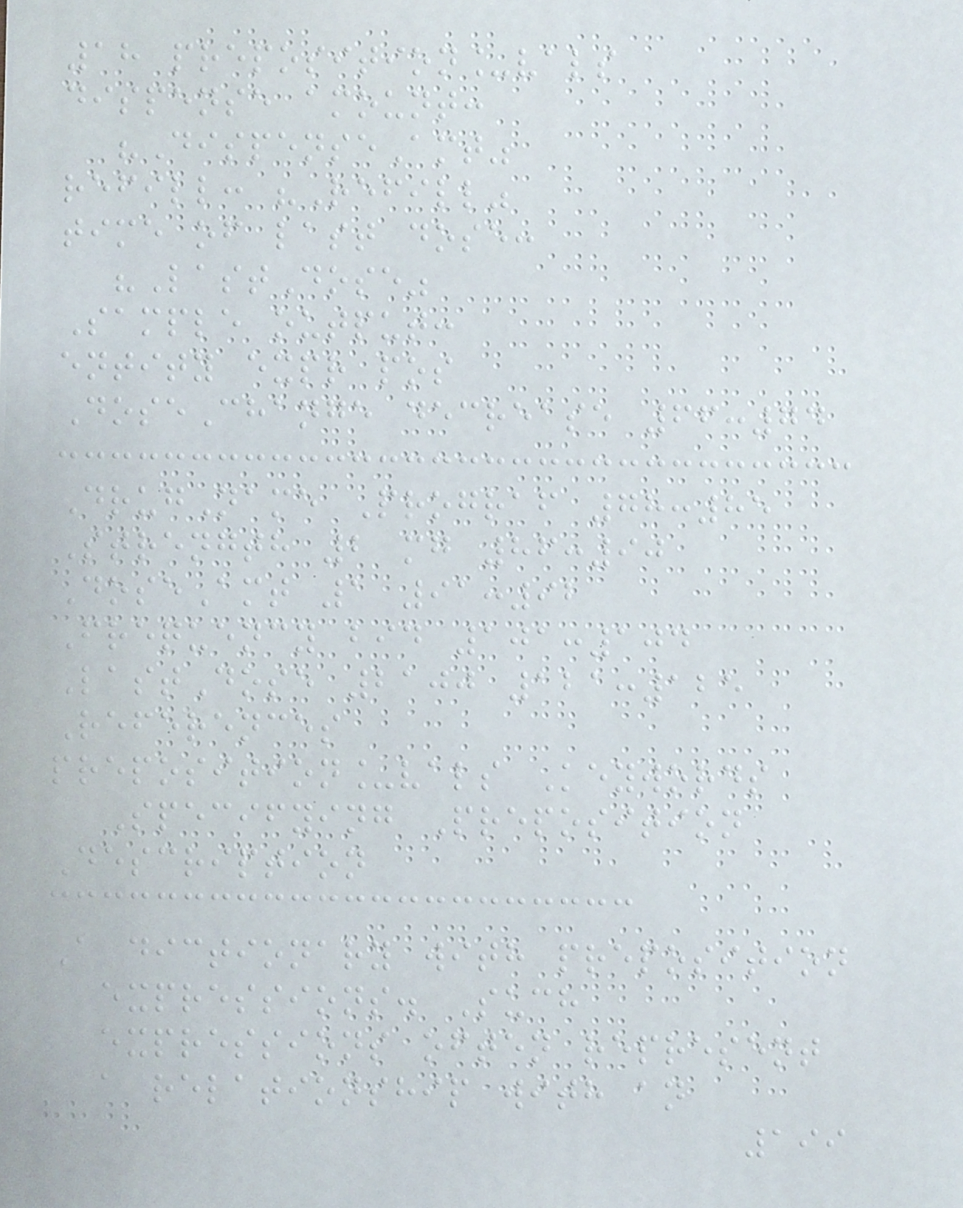18 preposition_vals
dispense amount:
"DispenseAmt"
refill: "Refill"
time of last dose:
"LastDose"
Sample output:
entity expr pos
DoseChange decrease 66:74
DrugName Prograf 78:85
Strength 2 mg 86:90
DoseAmt 1 91:92
Frequency bid 101:104
LastDose 2100 121:125
References
preposition_vals Keywords
Specifying Preposition
Description
A dictionary with preposition
expressions. Such
expressions often represent
a relationship with an
199
